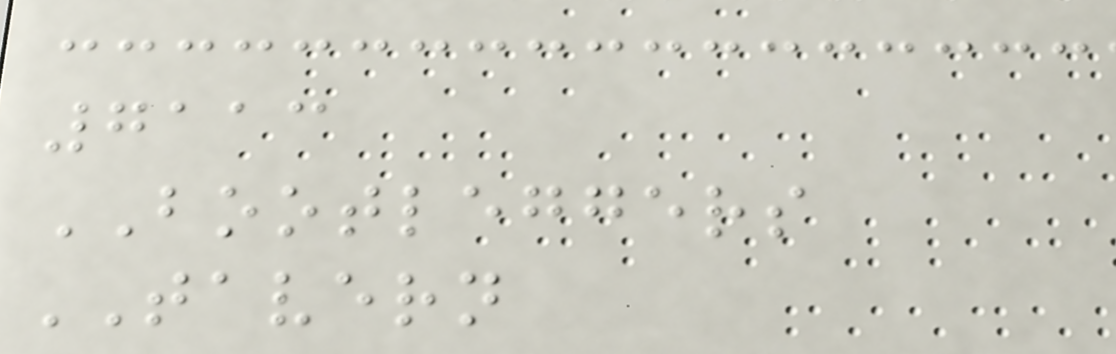7113
BOOTLEGGERS
TAVERN
